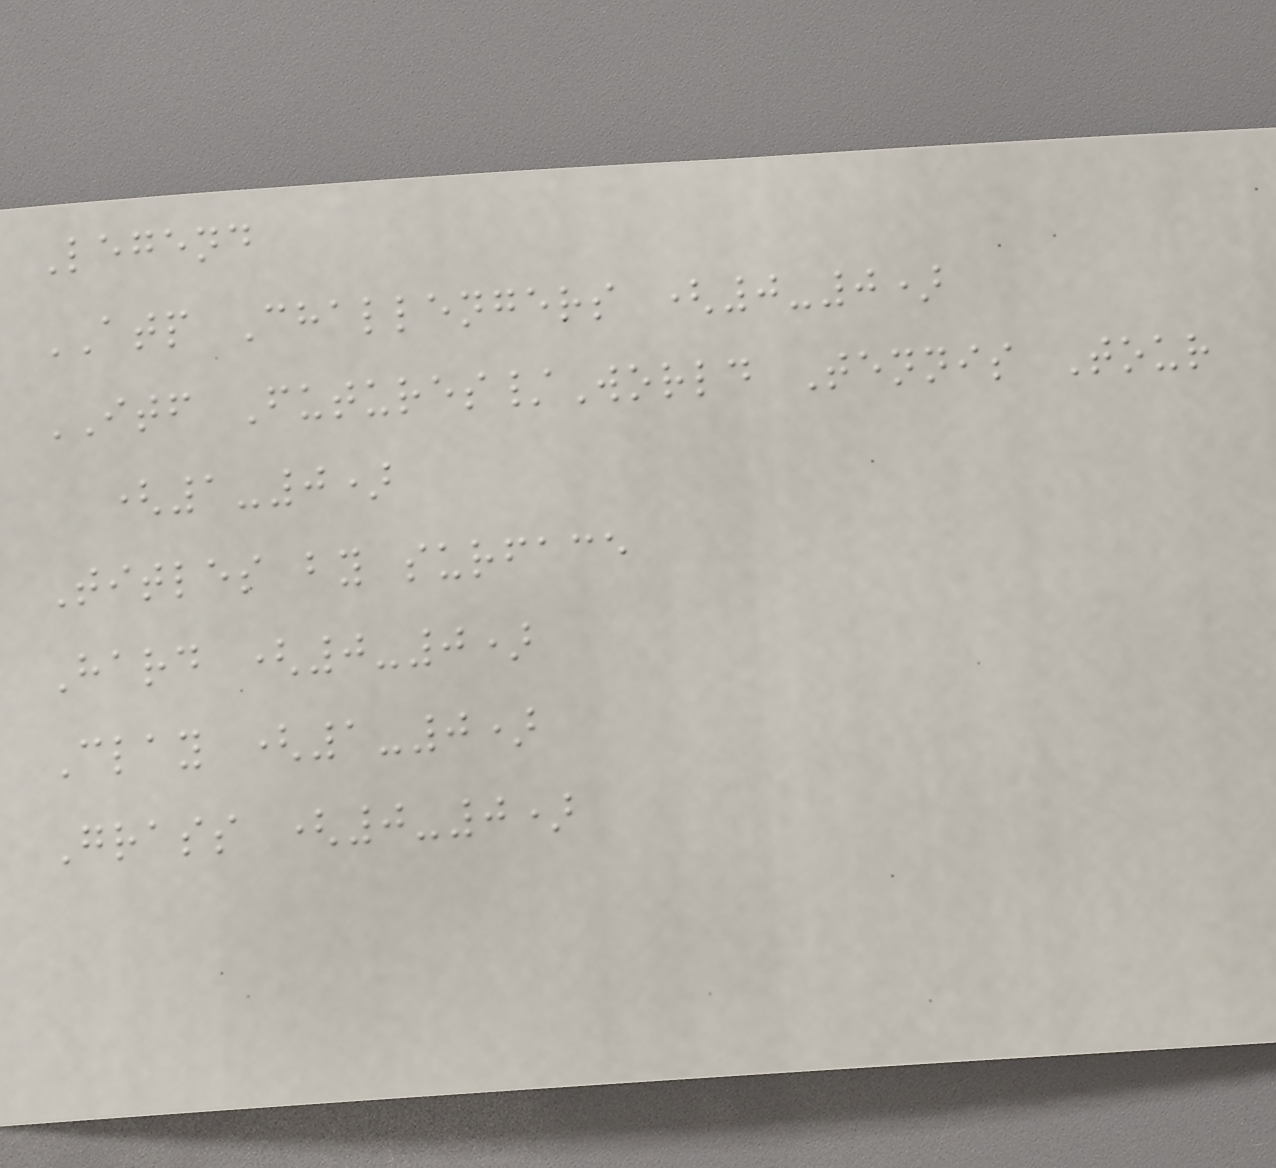Legend
ATP Challengers (0-0)
ITF Futures/World Tennis Tour
(1-0)
Titles by surface
Hard (0-0)
Clay (1-0)
Grass (0-0)
